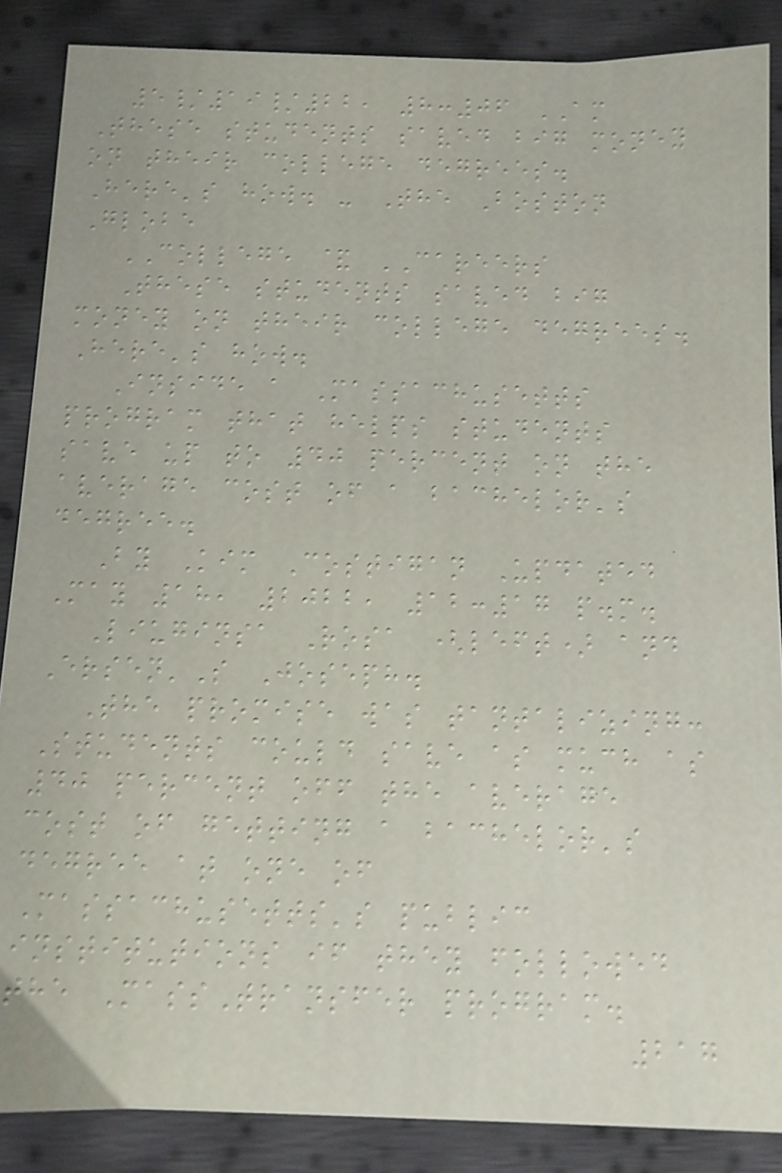5/19/22, 8:06 AM
These students saved big money
on their college degrees.
Here's how. - The Boston
Globe
COLLEGE & CAREERS
These students saved big
money on their college degrees.
Here's how.
Inside a Massachusetts
program that helps students
save up to 40 percent on the
average cost of a bachelor's
degree.
By Kim Costigan Updated
May 18, 2022, 12:17 p.m.
Liuginsa Rosa (left) and
Ersen'S Joseph.
The promise was tantalizing:
Students could save as much as
40 percent off the average
cost of getting a bachelor's
degree at one of
Massachusetts's public
institutions if they followed
the MassTransfer program.
217
